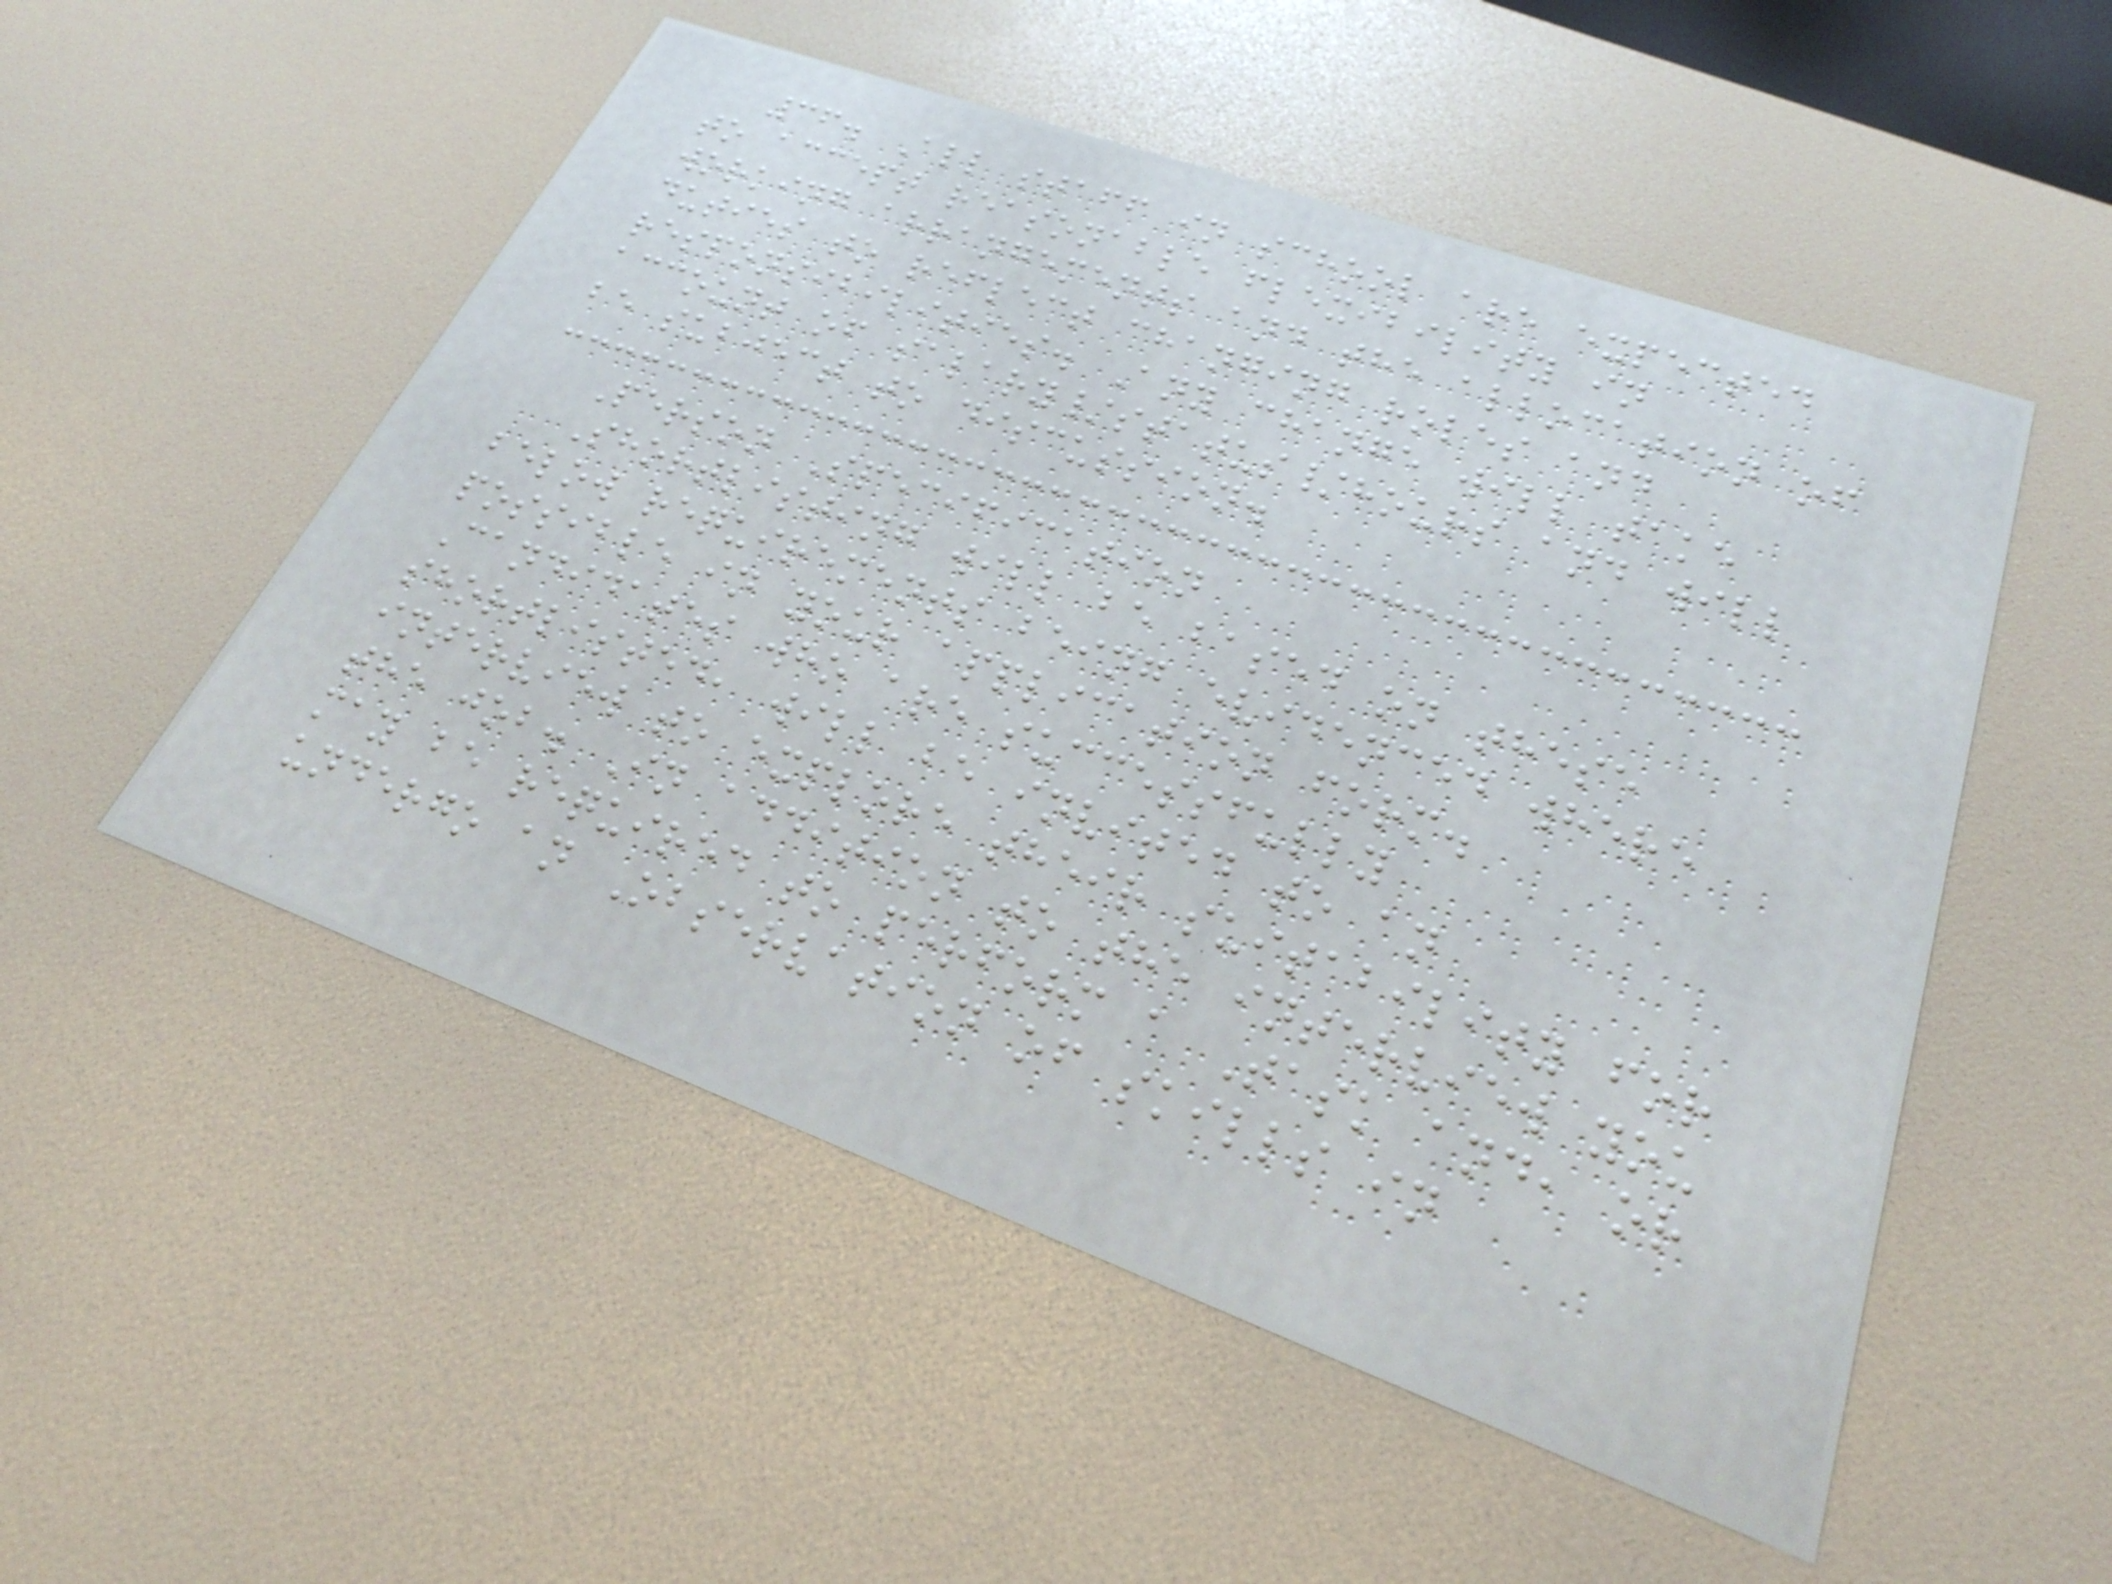36. All staff in school are expected
to accept reasonable flexibility in
working arrangements and the allocation of
duties to reflect changing roles and
responsibilities. Any change will take
account of salary/status/hours and will
be subject to discussion.
Person Specification
Shortlisting will be based on these
below requirements being evidenced where
possible in your application form.
Candidates who are successfully
shortlisted, will be invited to an
interview to explore their suitability for
the job. In addition to the interview you
may be required to perform a Task and, or
undergo an Observation of skills in
